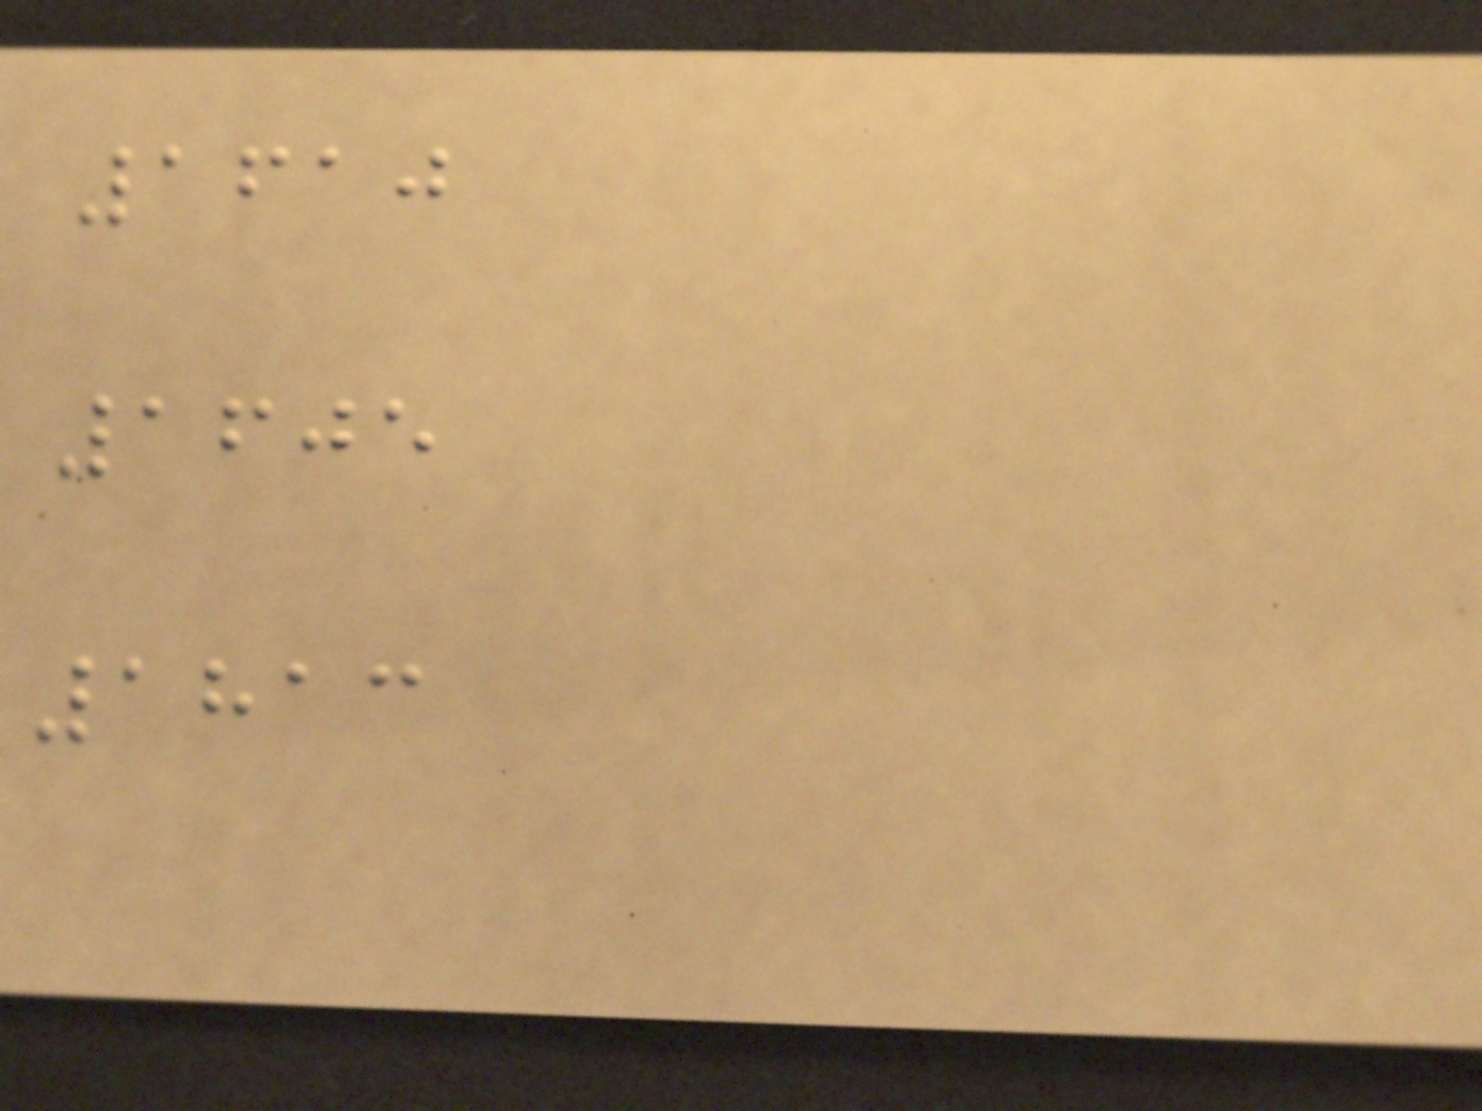1610
1605
1813
